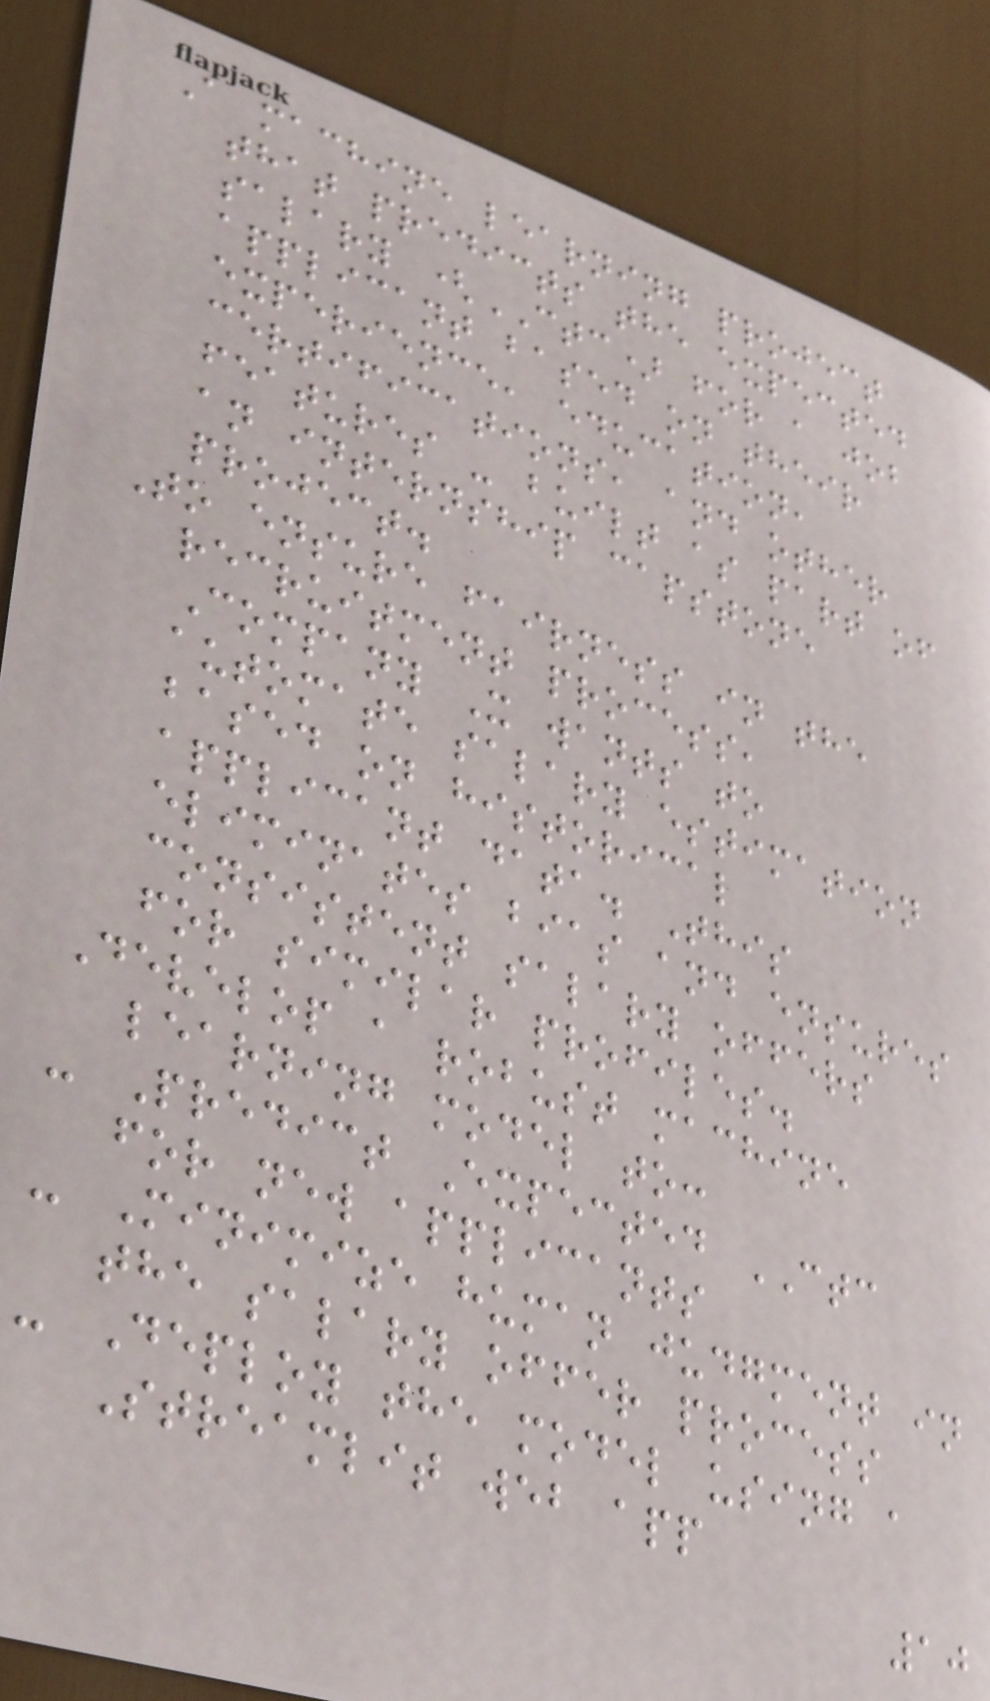A machine learning project
that predicts the expected
salary (CTC) for a job
applicant based on their
experience, education,
certifications, and other
features - built as part of
an internship capstone
project.
To ensure fairness in the
recruitment process,
Company X wants to
automate salary estimation
based on historical
applicant data. This
eliminates bias and ensures
consistent salary offers
for similar profiles.
Develop a robust machine
learning model to:
- Predict Expected CTC
for new applicants
- Minimize human judgment in
the salary offer process
- Deploy the model using a
Streamlit web app
10
